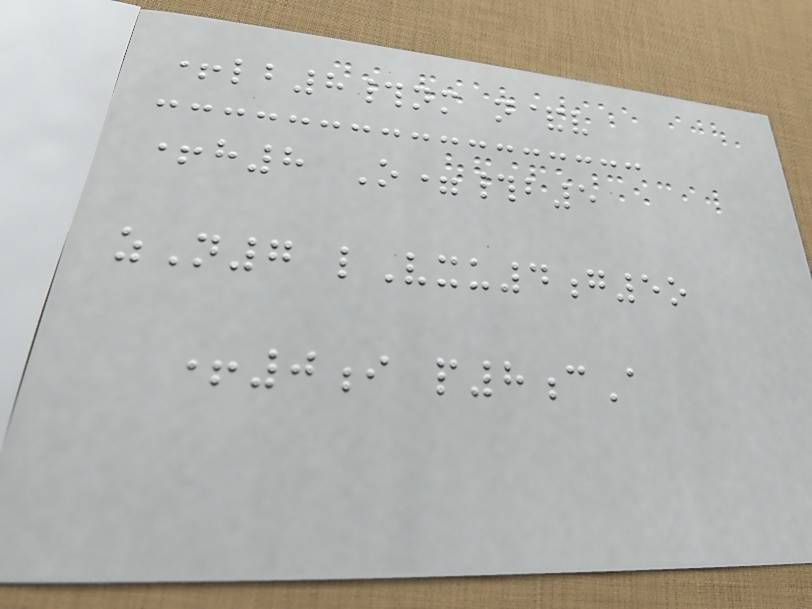+lb8#nm n&v
+h8 O=#b5
zN7 lVxu4g5o
+0i p8cA
